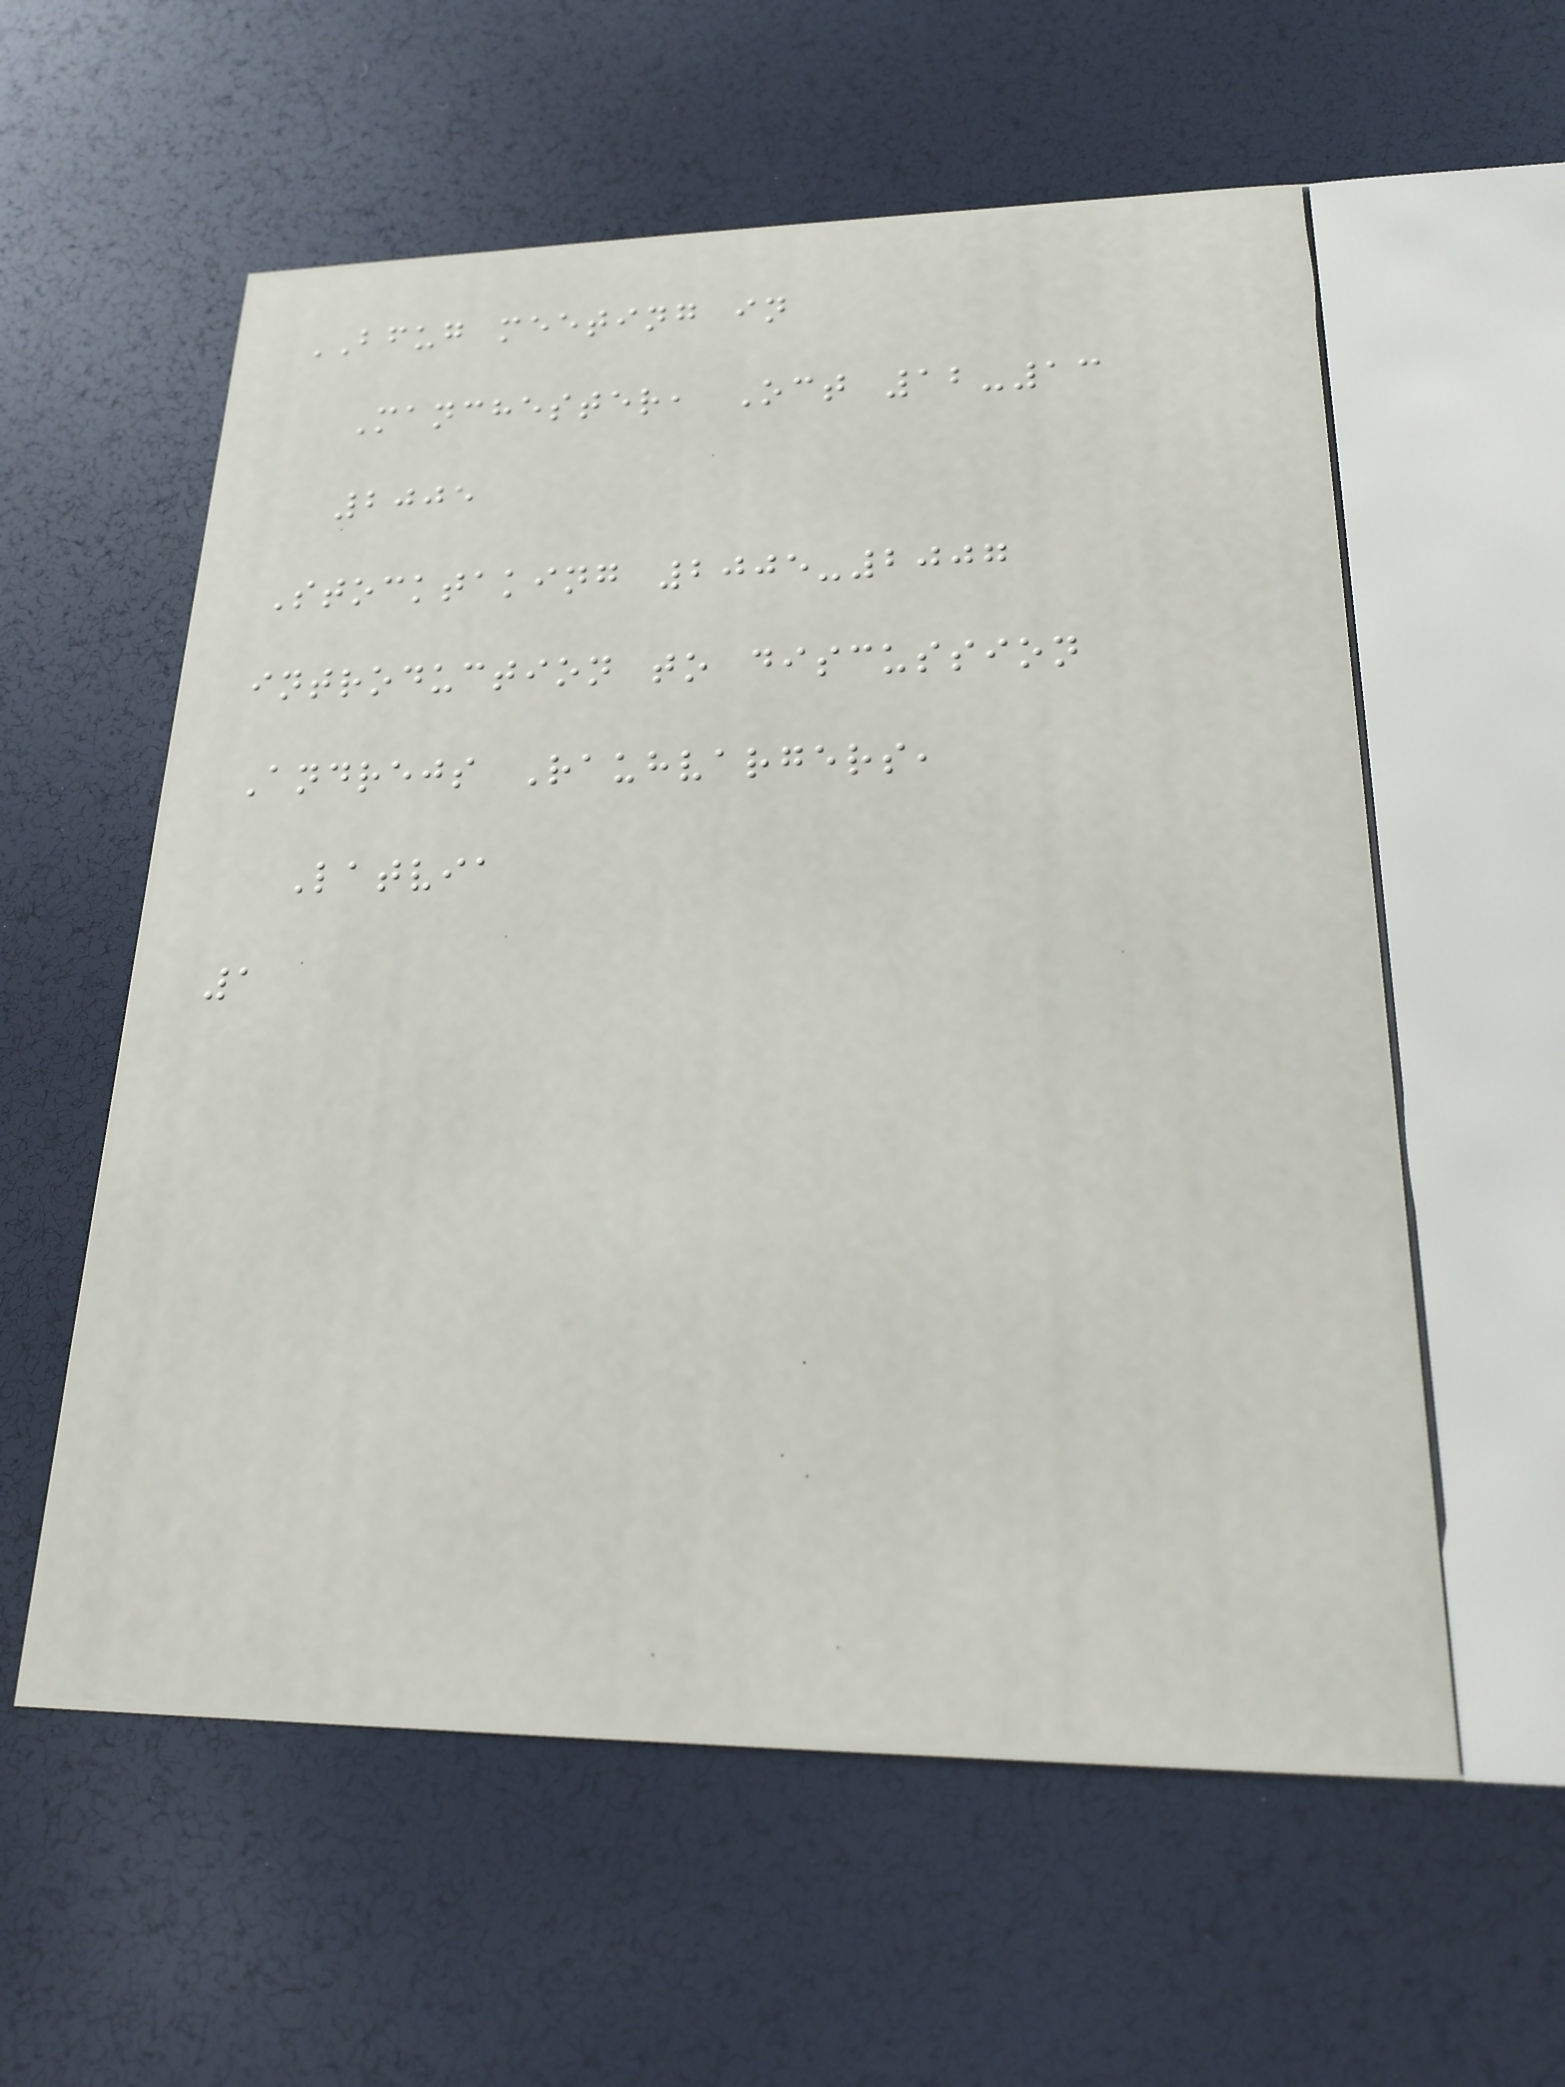BFUG meeting in
Manchester, Oct 12-13
2005
Stocktaking 2005-2007
introduction to discussion
Andrejs Rauhvargers,
Latvia
1
